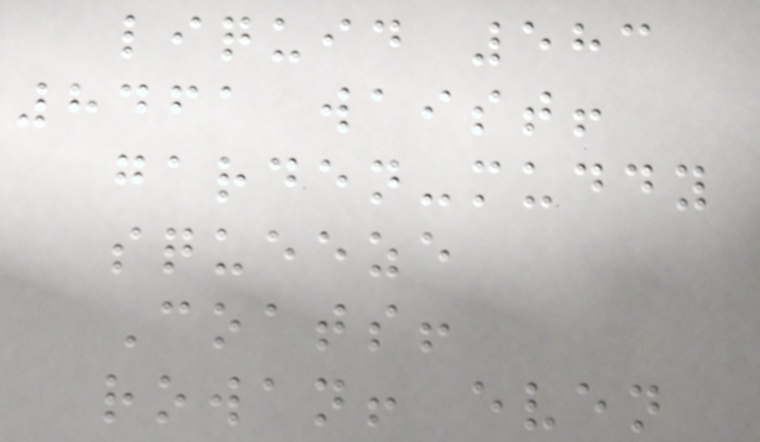liquid 583
8461 waist!
garden-muddy
squeeze
Coats!
rowan! even
